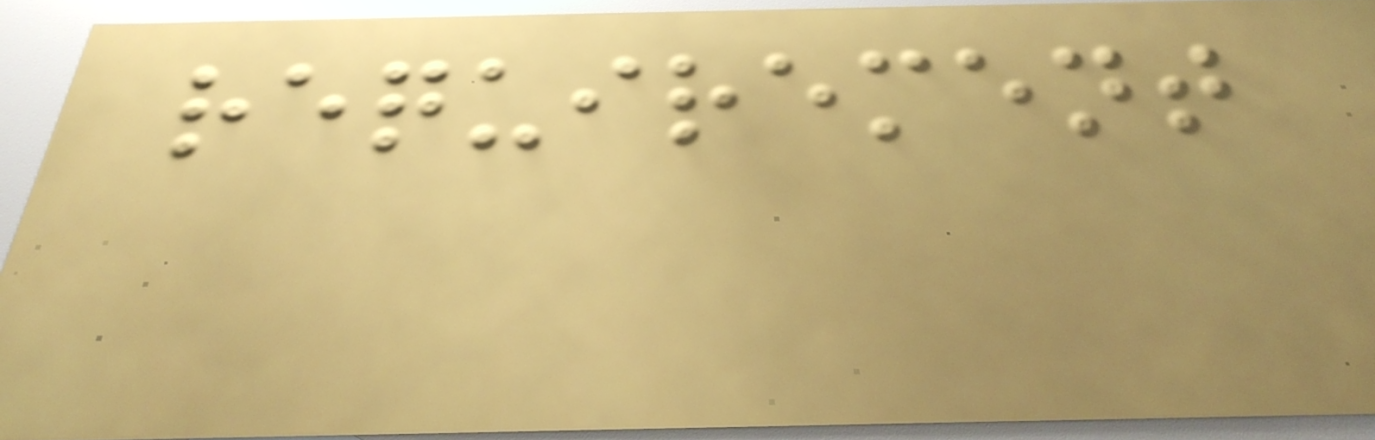requirement
